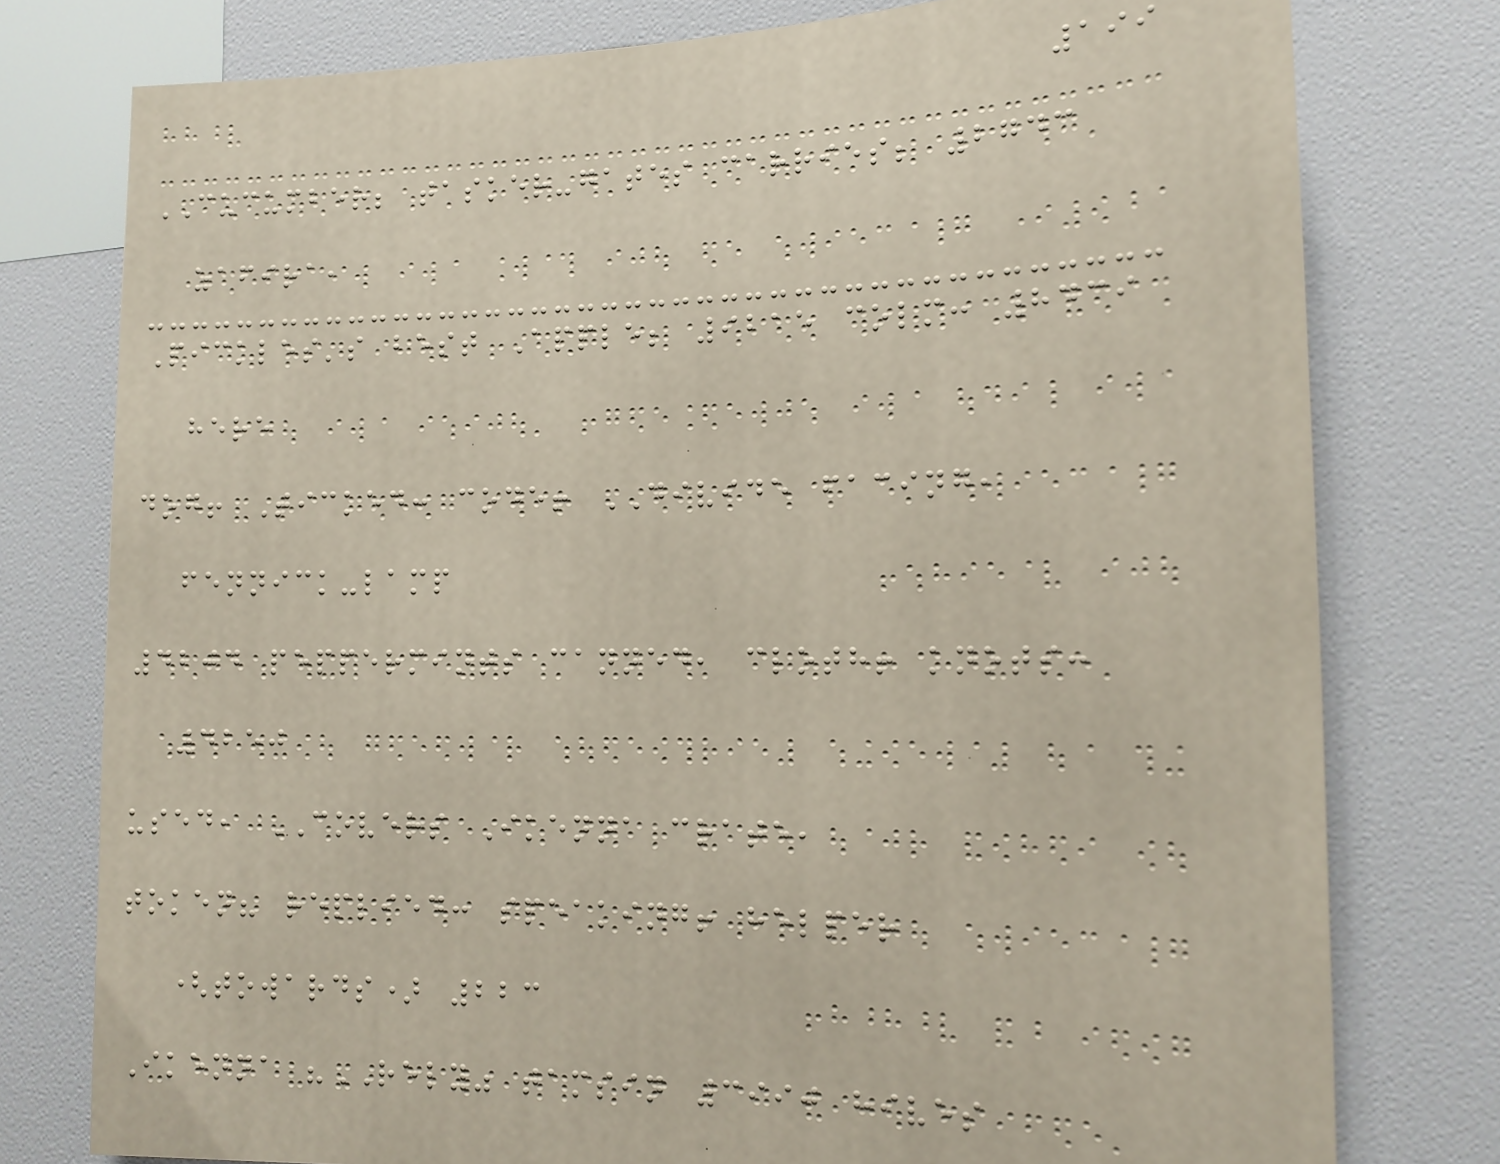199
CUCUMBER; tasker-gates carries; 2743
zafira,
Pickles's best Apple; 9215 colm: 8439
here
dog! Ticked: code! DIVIDE facing,
fennick-lamp
4204 peppermints canned, cloth! knots:
4250
used, COVERS Ikenna crate,
token? replied: speaking! helper
(towards) 223
Ikenna "RELY" tamsin 3990 hives
